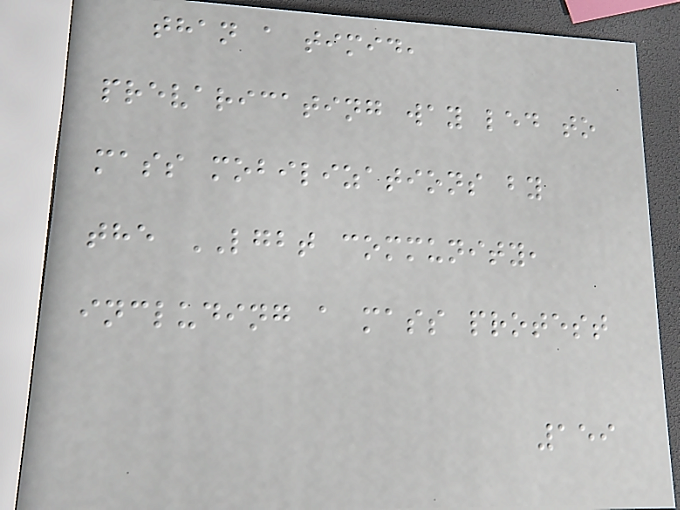than a timid,
prevaricating way led to
mass mobilizations by
the LGBT community,
including a mass protest
159
